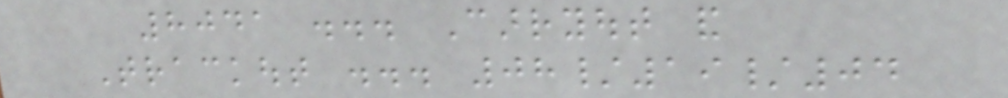8041 ... Carryout and
Trackout ... 08/19/04
